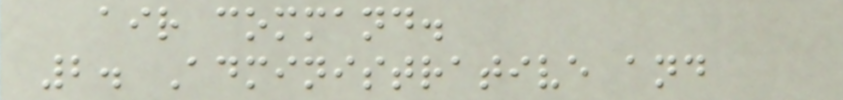air command.
2. Administrative and
